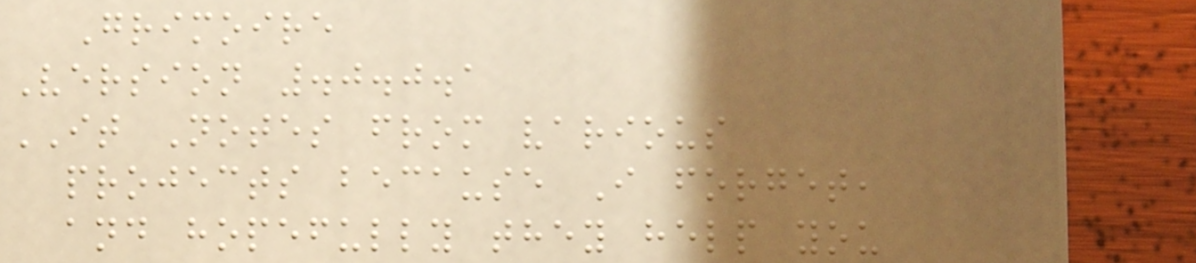Grimoire
Version .0.0.1
IT Notes from various
projects because I forget,
and hopefully they help you
